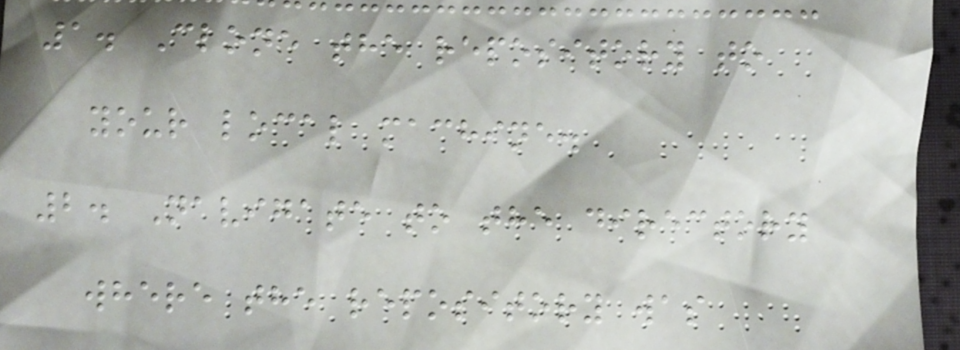1. Clone the repository to
your local machine.
2. Navigate to the directory
where the repository was
